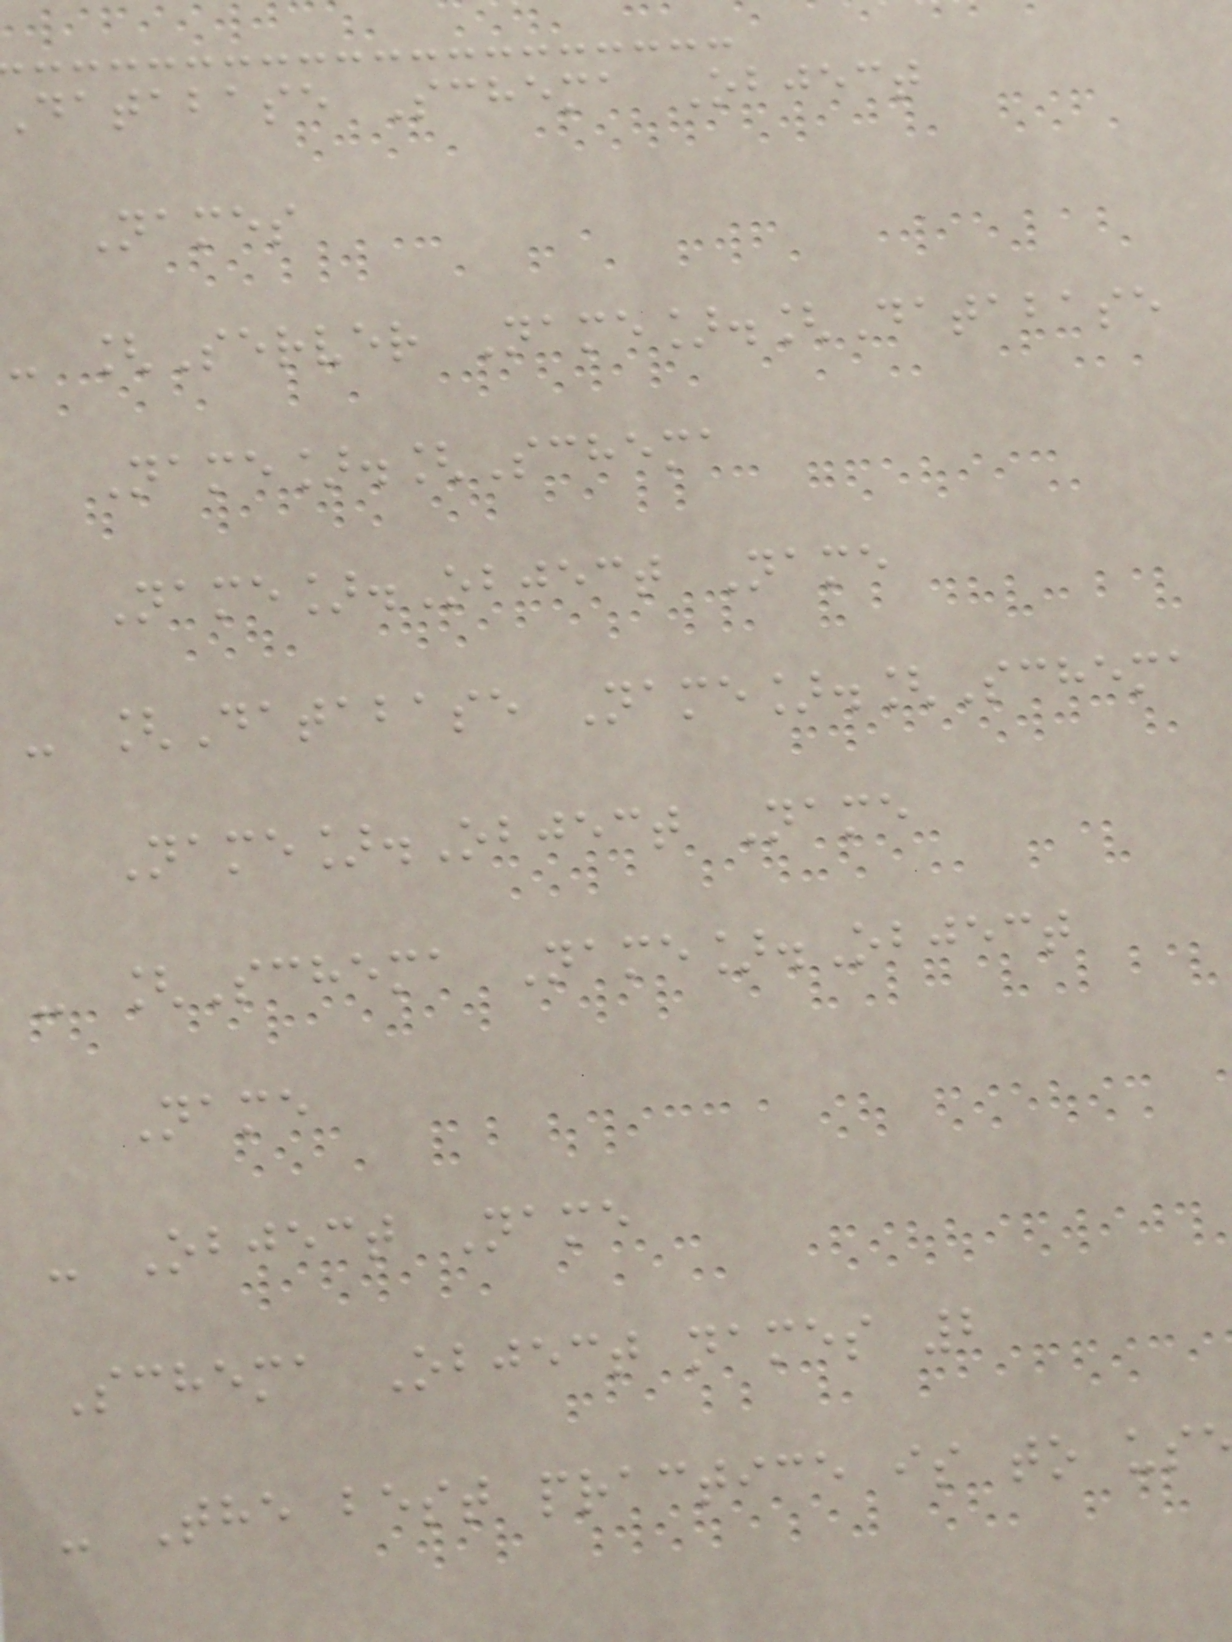database Schema Object
Names
- [Server Name].[Database
Name].[Schema
Name].Object Name
- [Database Name].[Schema
Name].Object Name
- [Schema Name].Object
Name
- Object Name
Schema Object names 2
- The best practice is to us
